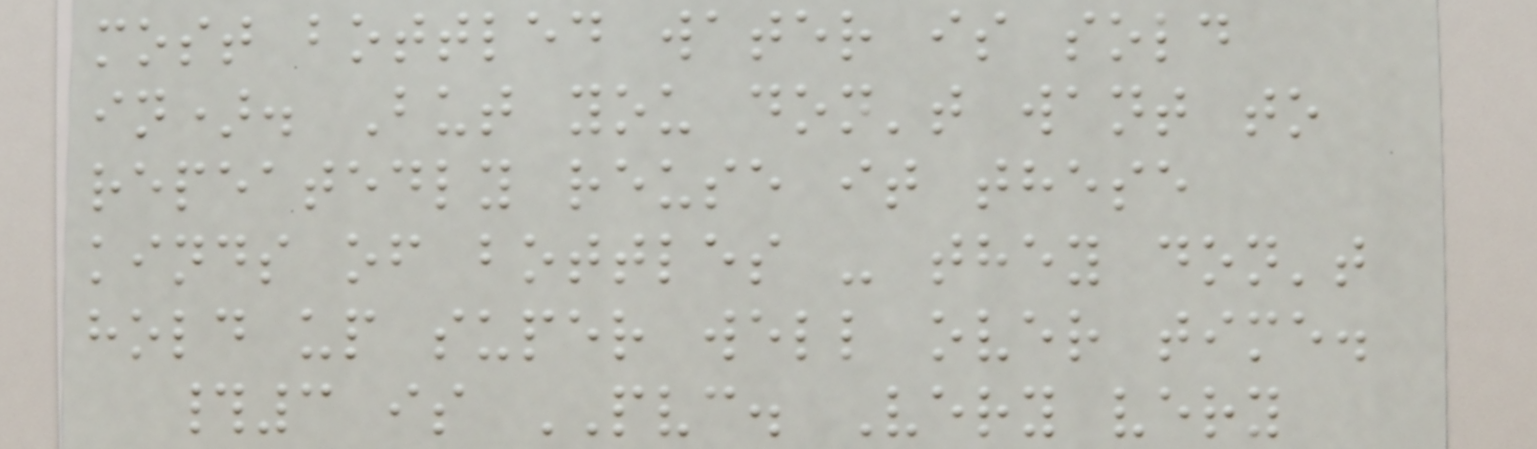most bottled water is sold
in). But you don't want to
repeatedly reuse it these
kinds of bottles - they don't
hold up super well over time.
#3 is PVC. Very very
